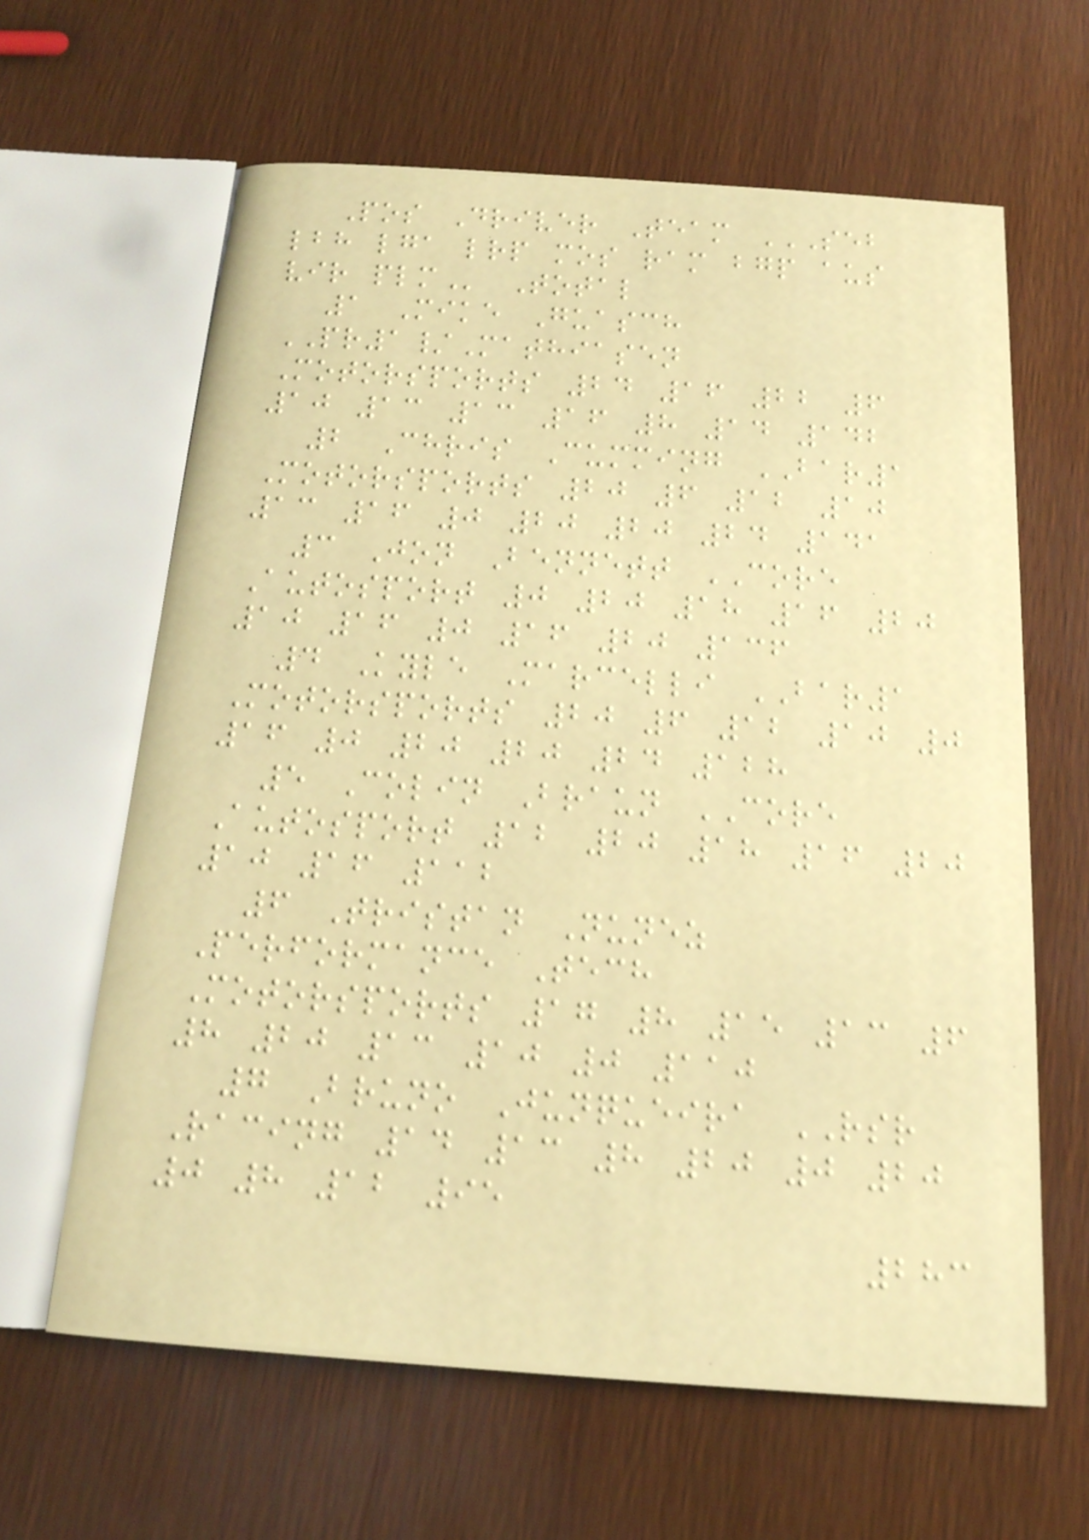Pos Driver Team SEB
LBH LGA LRP MOS RAM BGP AUS
VIR PLM Total
1 Mike Guasch
PR1/Mathiasen
Motorsports 24 16 22 6
10 13 13 16 8 14 142
2 Chris Cumming BAR1
Motorsports 20 6 12 10
13 16 0 20 20 24 141
3 Jon Bennett CORE
Autosport 0 20 18 16 20
10 16 0 16 20 136
4 Kyle Marcelli BAR1
Motorsports 20 6 12 10 0
16 0 20 20 24 128
5 Colin Braun CORE
Autosport 12 20 18 16 20
10 16 112
6 Tristan Nunez
Performance Tech
Motorsports 17 8 15 13 6
8 20 13 10 0 110
7 Bruno Junqueira RSR
Racing 14 13 8 20 0 20
0 8 12 95
283
